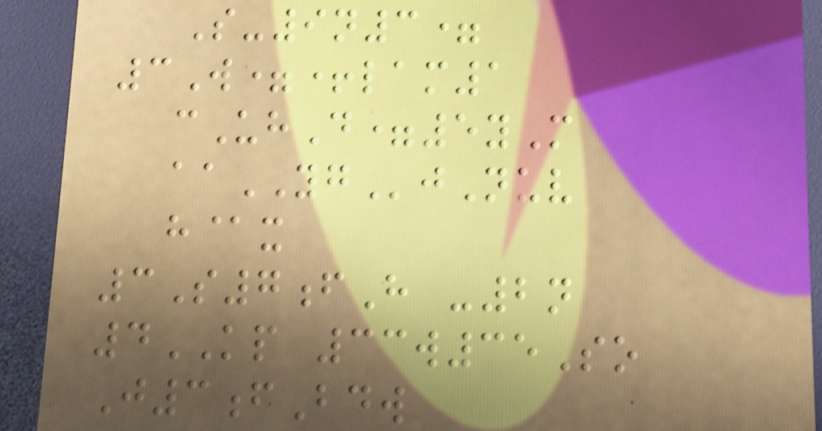S-9n3=
3W=+lam1
cUhD=5yM
aaYGjNuv
h@x
3S7fH -2n
4KP 33w35So
J3fBdw
